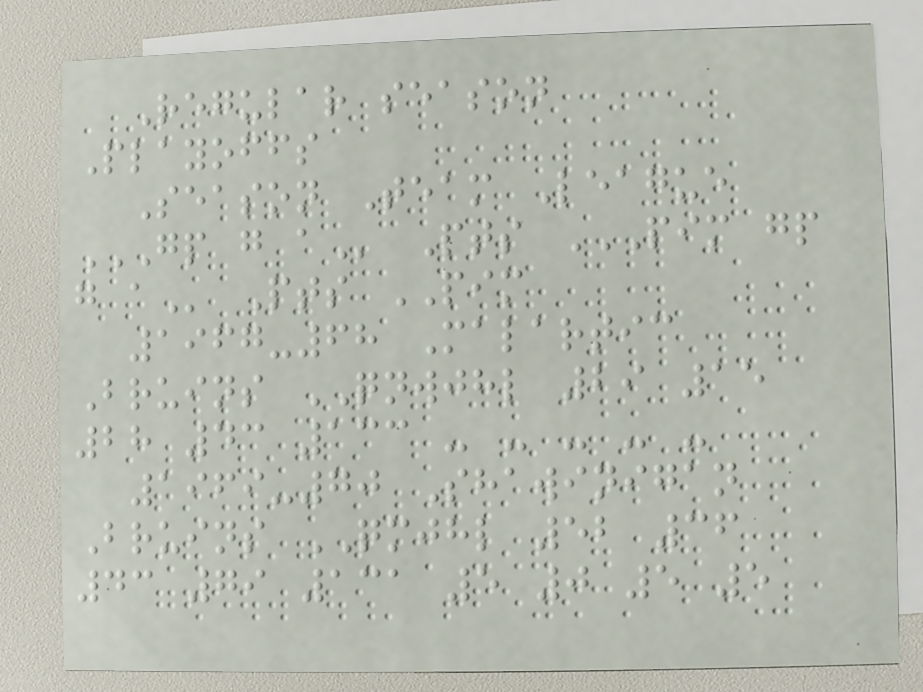Regular season
Playoffs
Season Team League
GP G A Pts PIM GP
G A Pts PIM
1967-68 Malartic
Bruins QNWJHL 29 15
28 43 133 - - - - -
1969-70 Shawinigan
Bruins QMJHL 52 36
43 79 131 5 0 5 5
